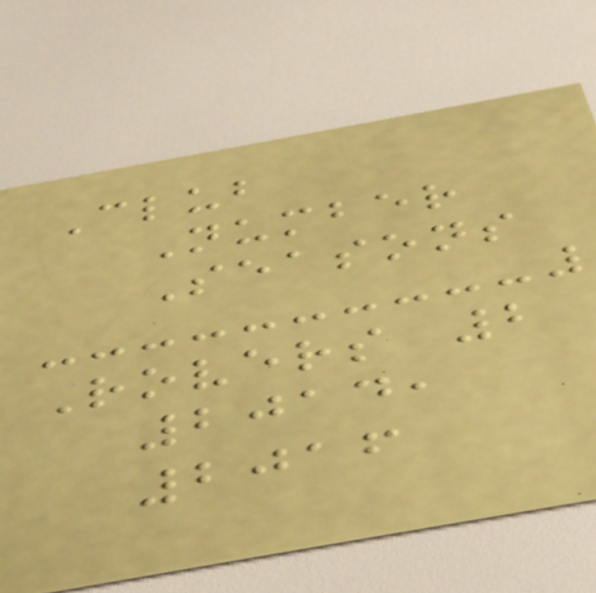Club
Number
Seasons
Rovers 2
2014,
2016
